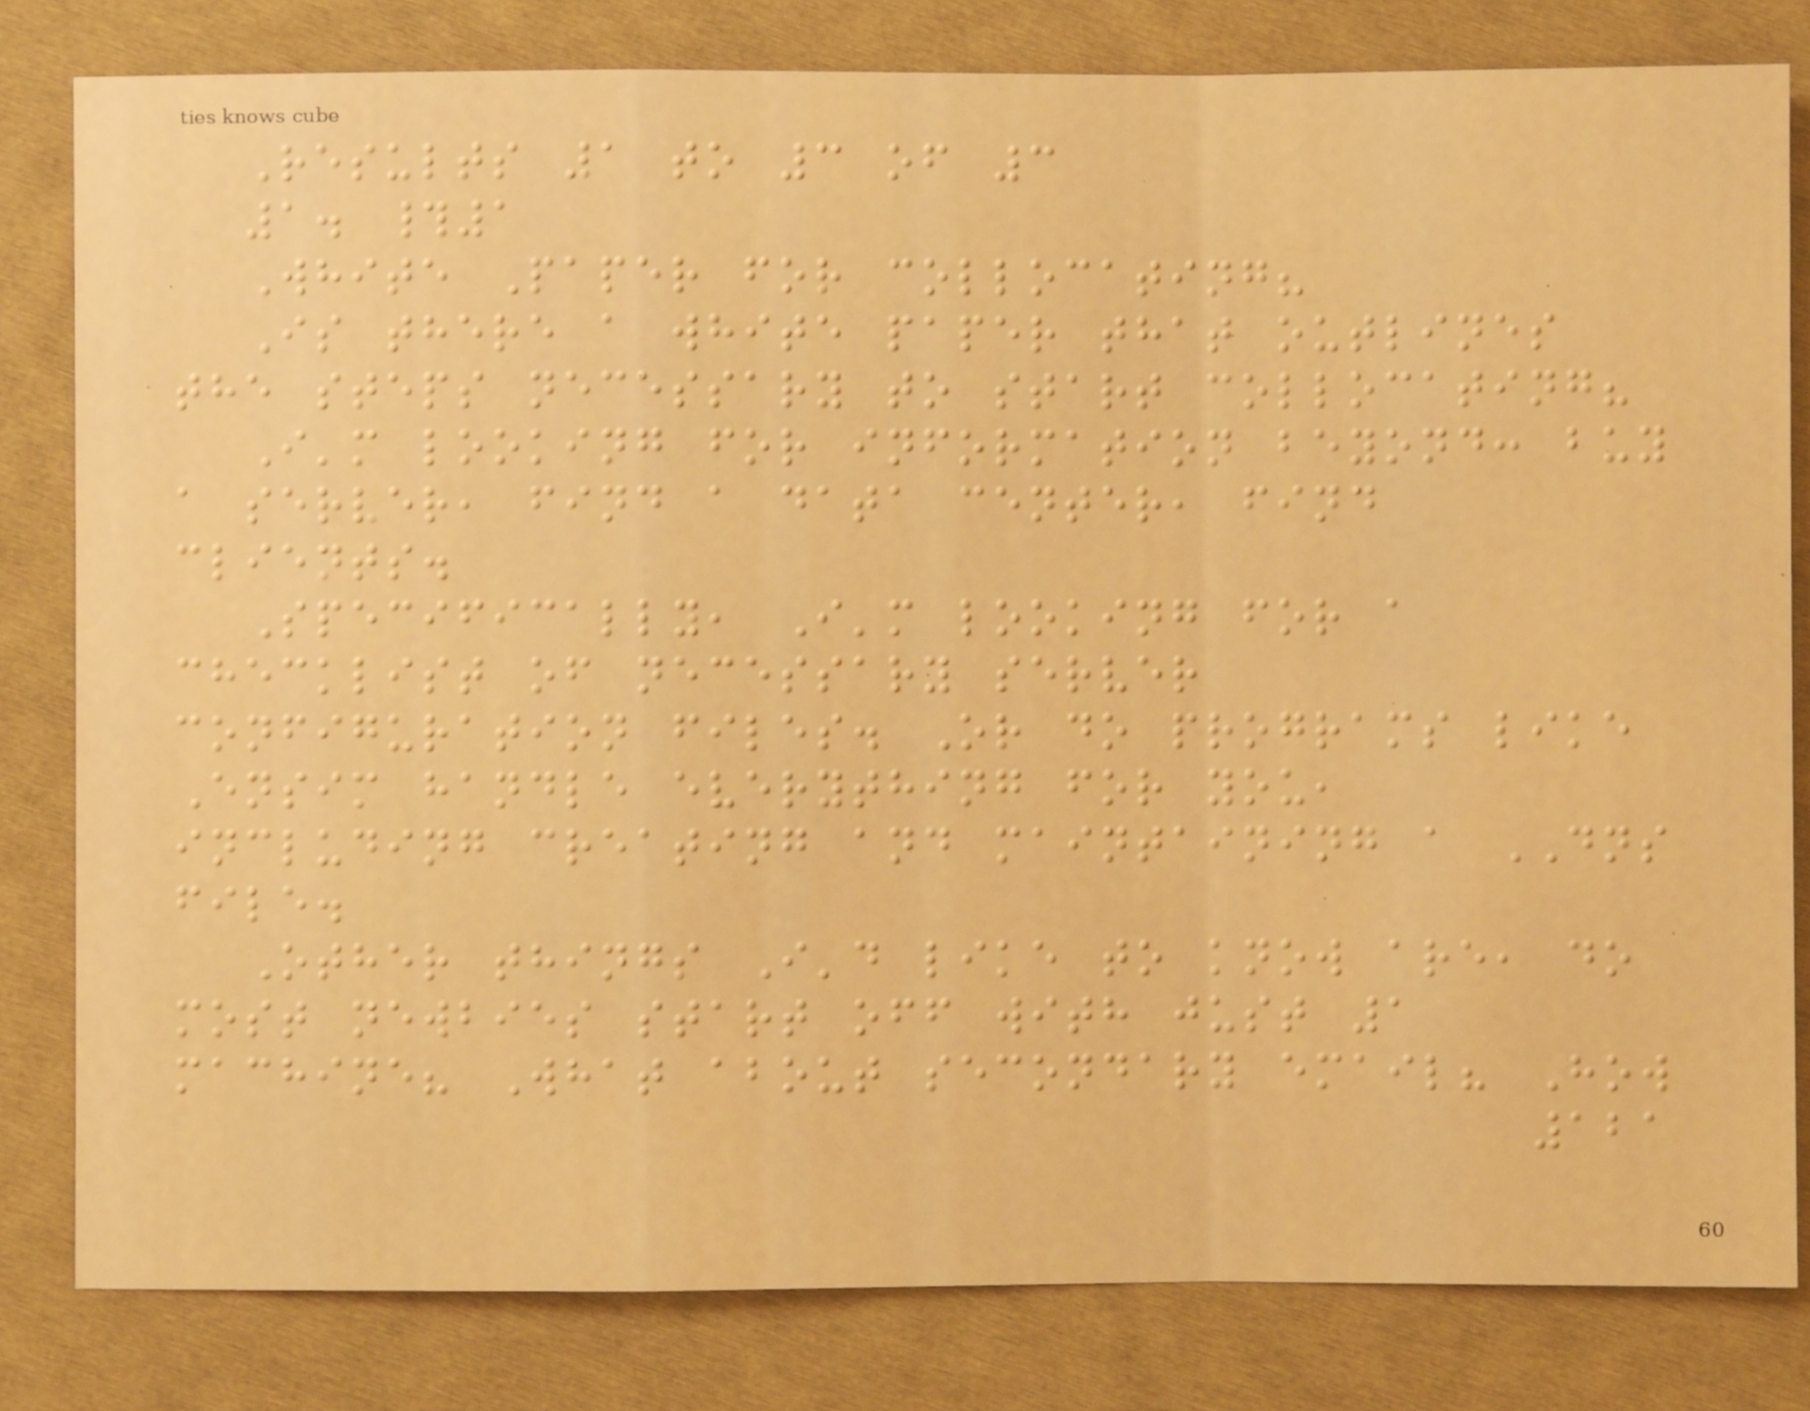Results 1 to 3 of 3
1. #1
White Paper for collocating?
Is there a white paper that outlines
the steps necessary to start collocating?
I'm looking for information beyond: buy
a server, find a data center, find
clients.
Specifically, I'm looking for a
checklist of necessary server
configuration files. Or do programs like
Ensim handle everything for you,
including creating and maintaining a DNS
file.
Other things I'd like to know are, do
most newbies start off with just 1
machine? What about secondary email? How
121
